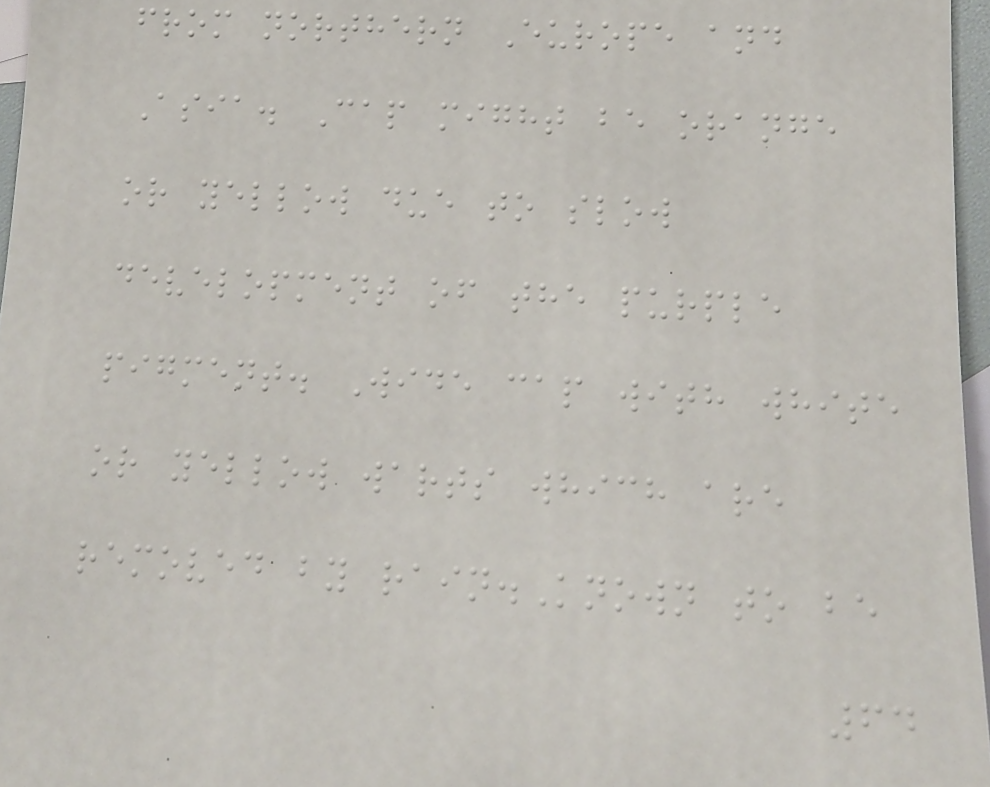from northern Europe and
Asia. Cap might be orange
or yellow due to slow
development of the purple
pigment. Wide cap with white
or yellow warts which are
removed by rain.Known to be
64
